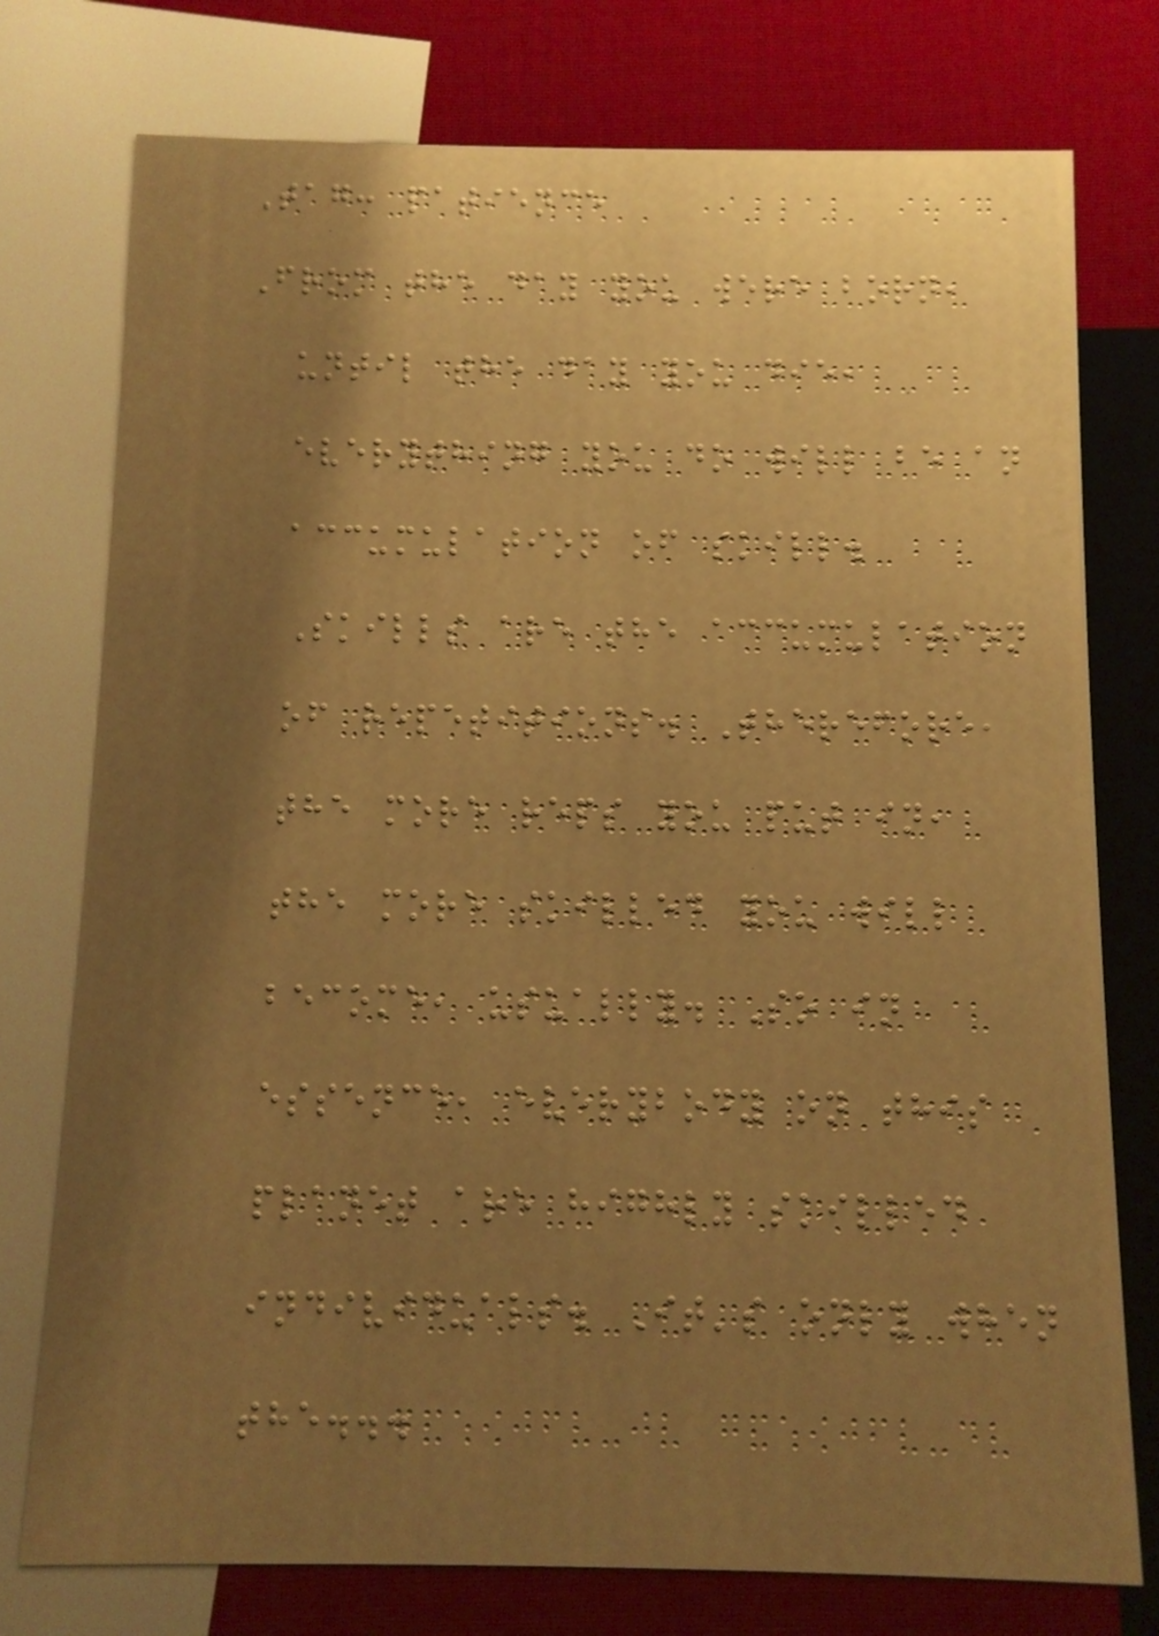Tag: patience
From the day you were born,
until the day you die,
everything you do will be an
accumulation of skill.
Skills are the accumulation
of repetitions. Therefore,
the more reps you put in,
the more skilled you will
become, usually. So in
essence, everybody on this
planet are highly skilled
individuals. It's only when
the...
